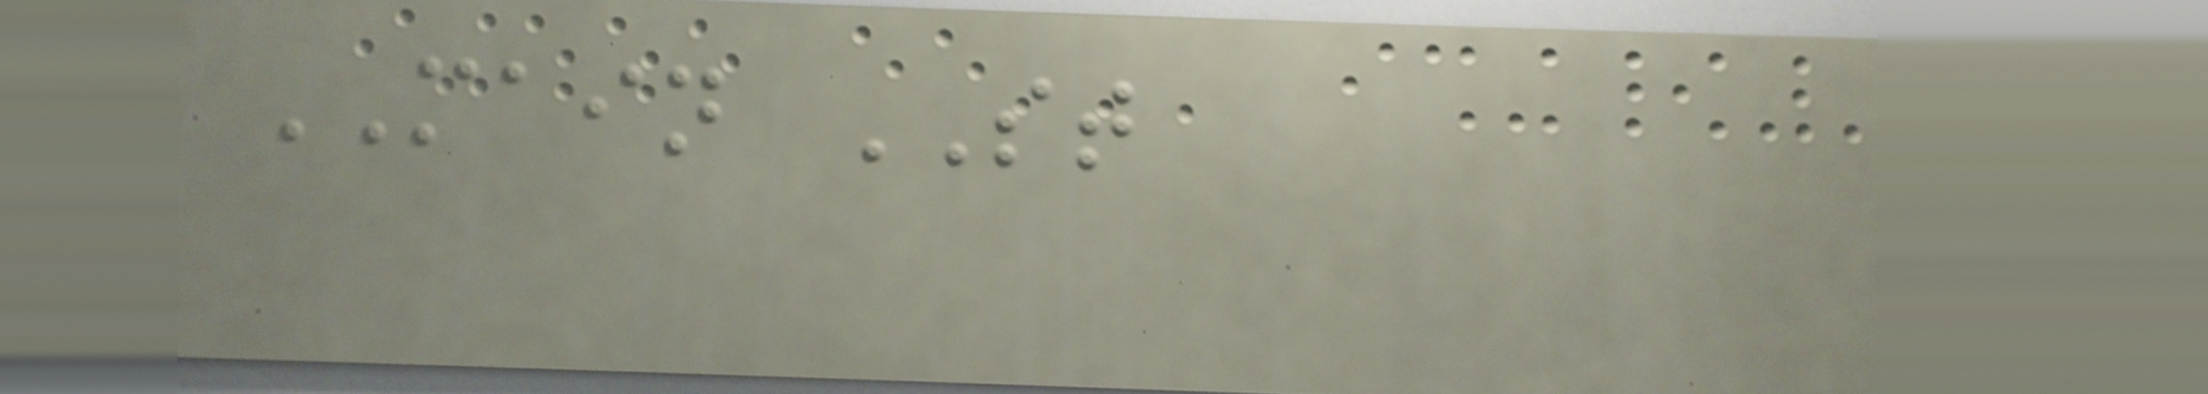MAIN ST
